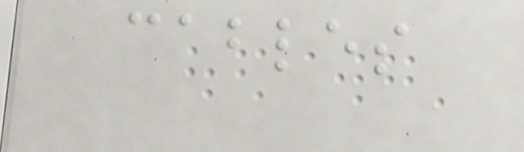cables
